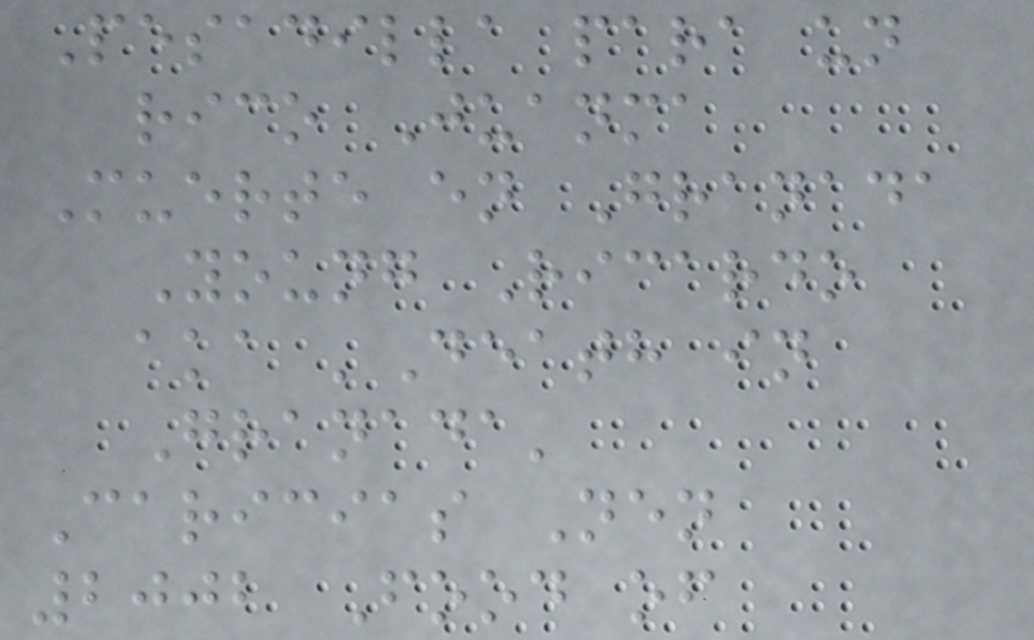Pesadilla para un
rico Juanma
Muerte en Granada
Young Ricardo
aka 'Death in
Granada'
Caricias Nen
2002 Food of
